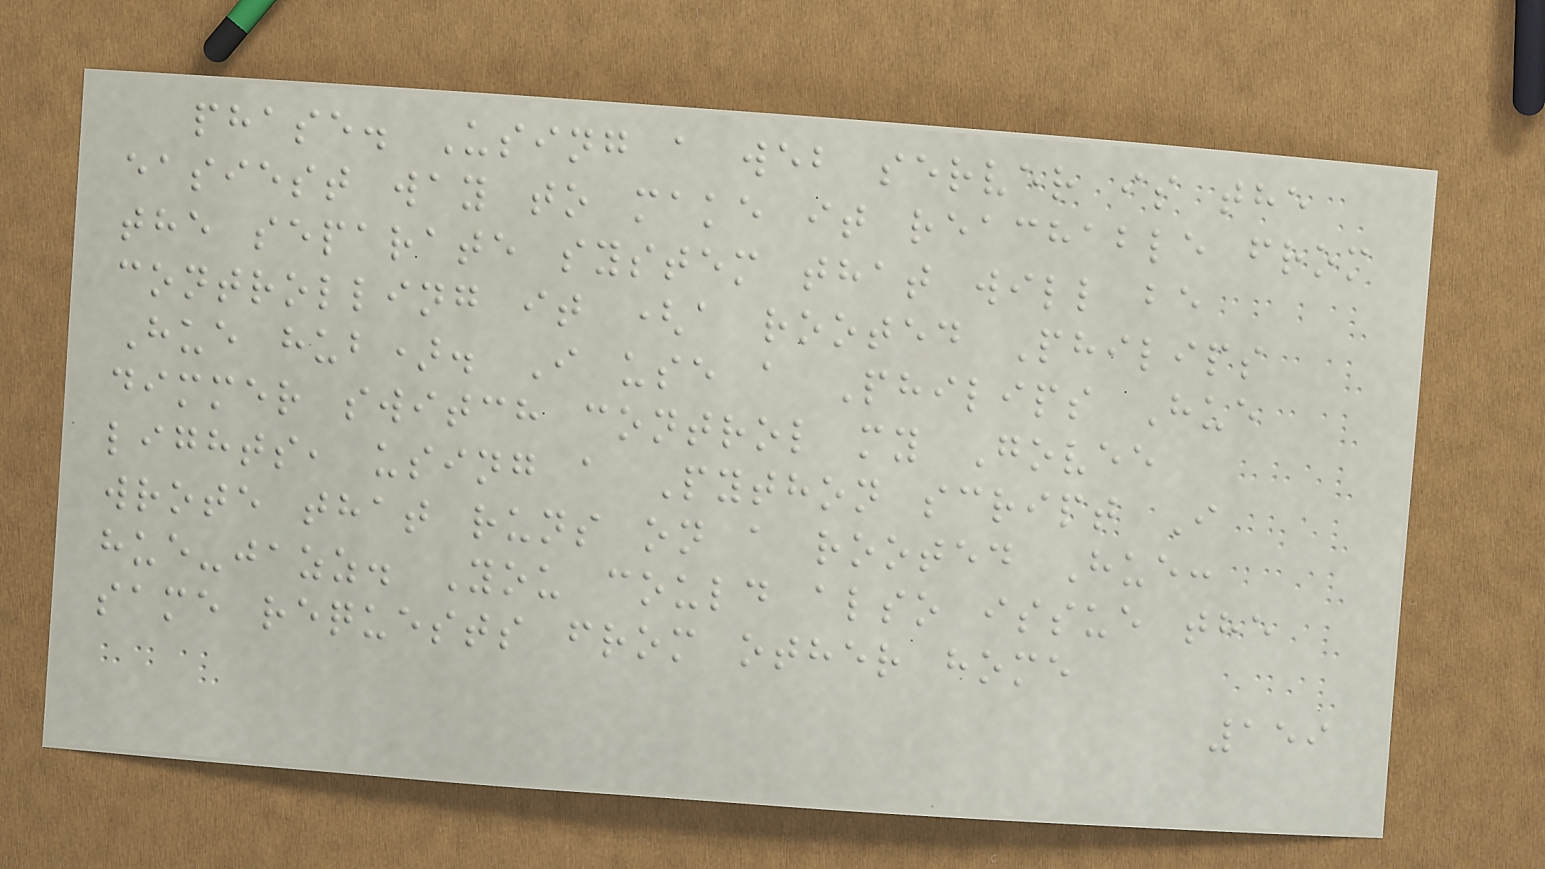phase. Using a web server is the
easiest way to make it reachable from
the separate system that will be
controlling it (a rooted Philips
Hue hub). I use a Philips Hue
dimmer switch control my Govee
lights, using a Python script I
wrote that runs on a rooted Hue:
hue-jazz. You could also issue the
same requests from other home
159
